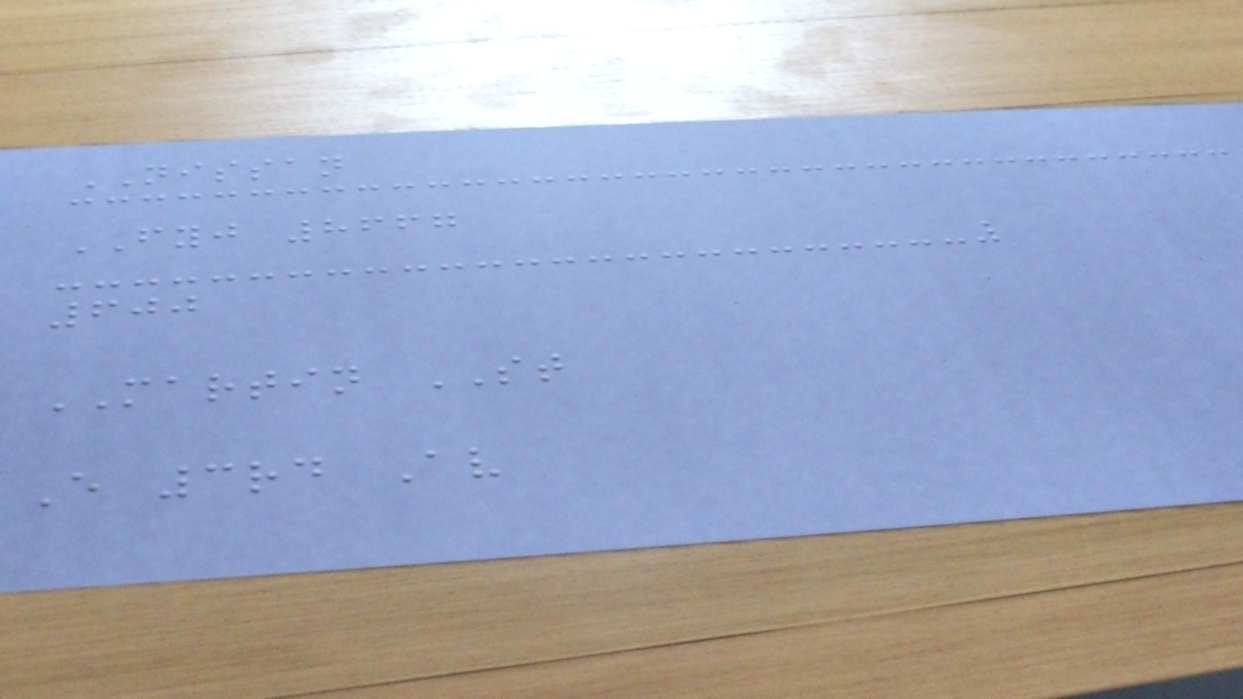NISSAN
FYJ 8667
600
MARTIN ST
E 3rd Av
